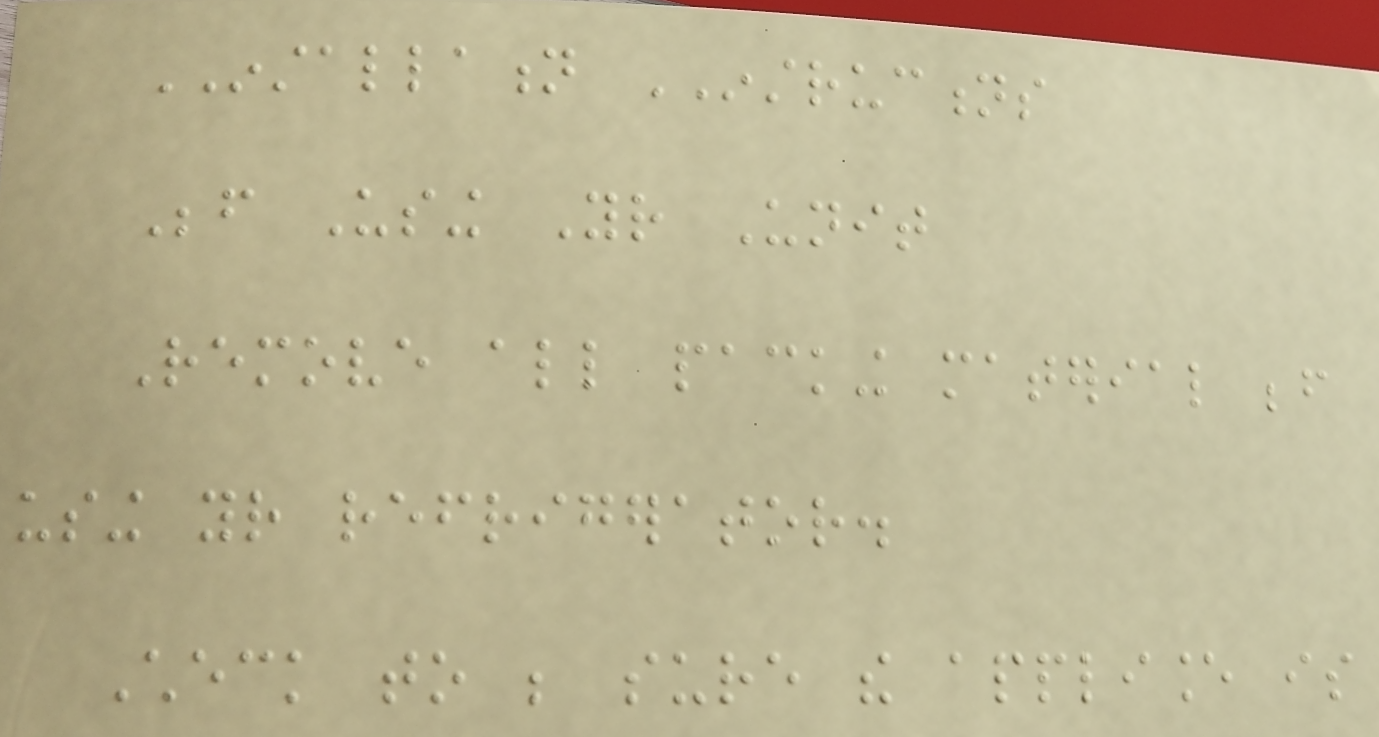INSTALLATION INSTRUCTIONS
Before Using Your Unit
Remove all packing material before
using your refrigerator.
Check to be sure the appliance is
